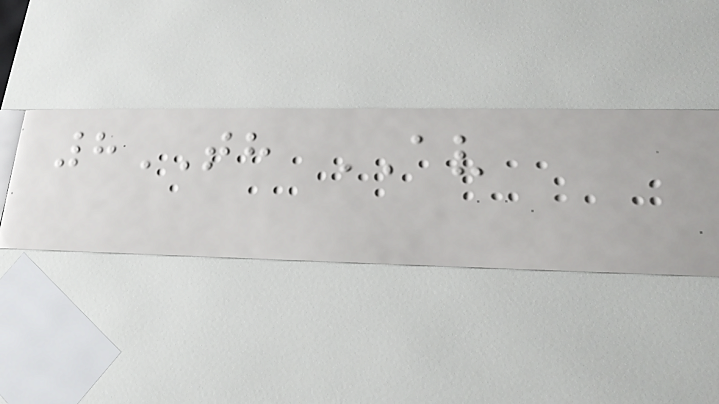8TH AV
